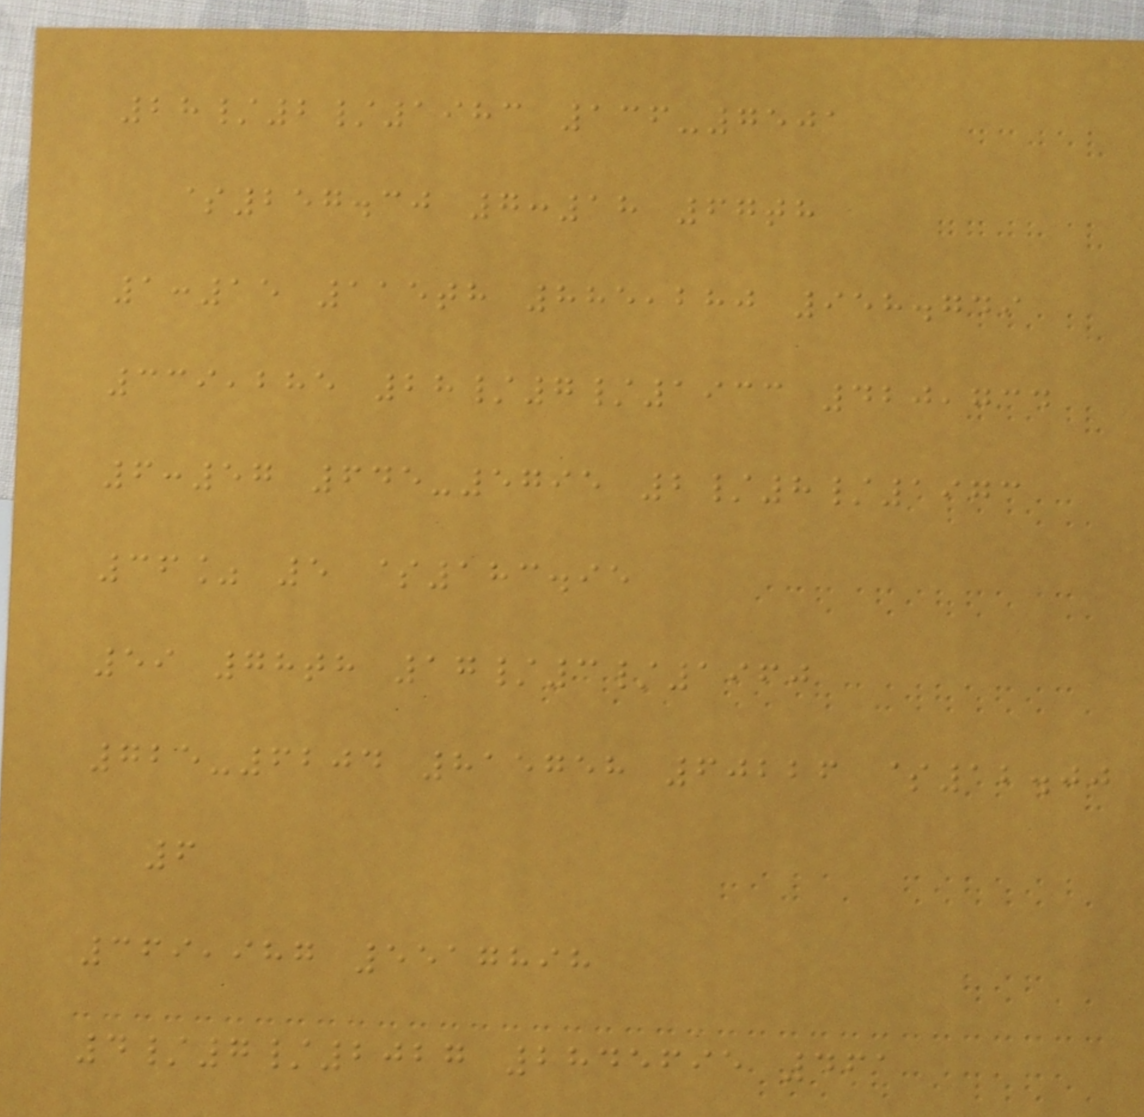28/2/1983 136-7501
$257.30 7:18 67th
1:15 115th 885,280 958.749
339,285 28/7/1933 420,734
6:57 645-5795 2/8/1973
36% 5 $183.95
59 78th 17/3/1960
725-6204 815758 60226 $12.00
6
369,987 5517898
4/7/2027 2845695 461
